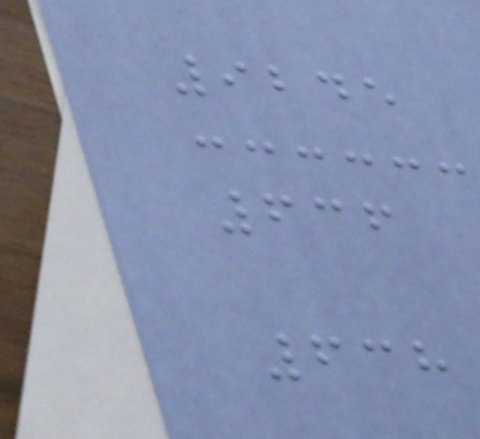9245
636
638
